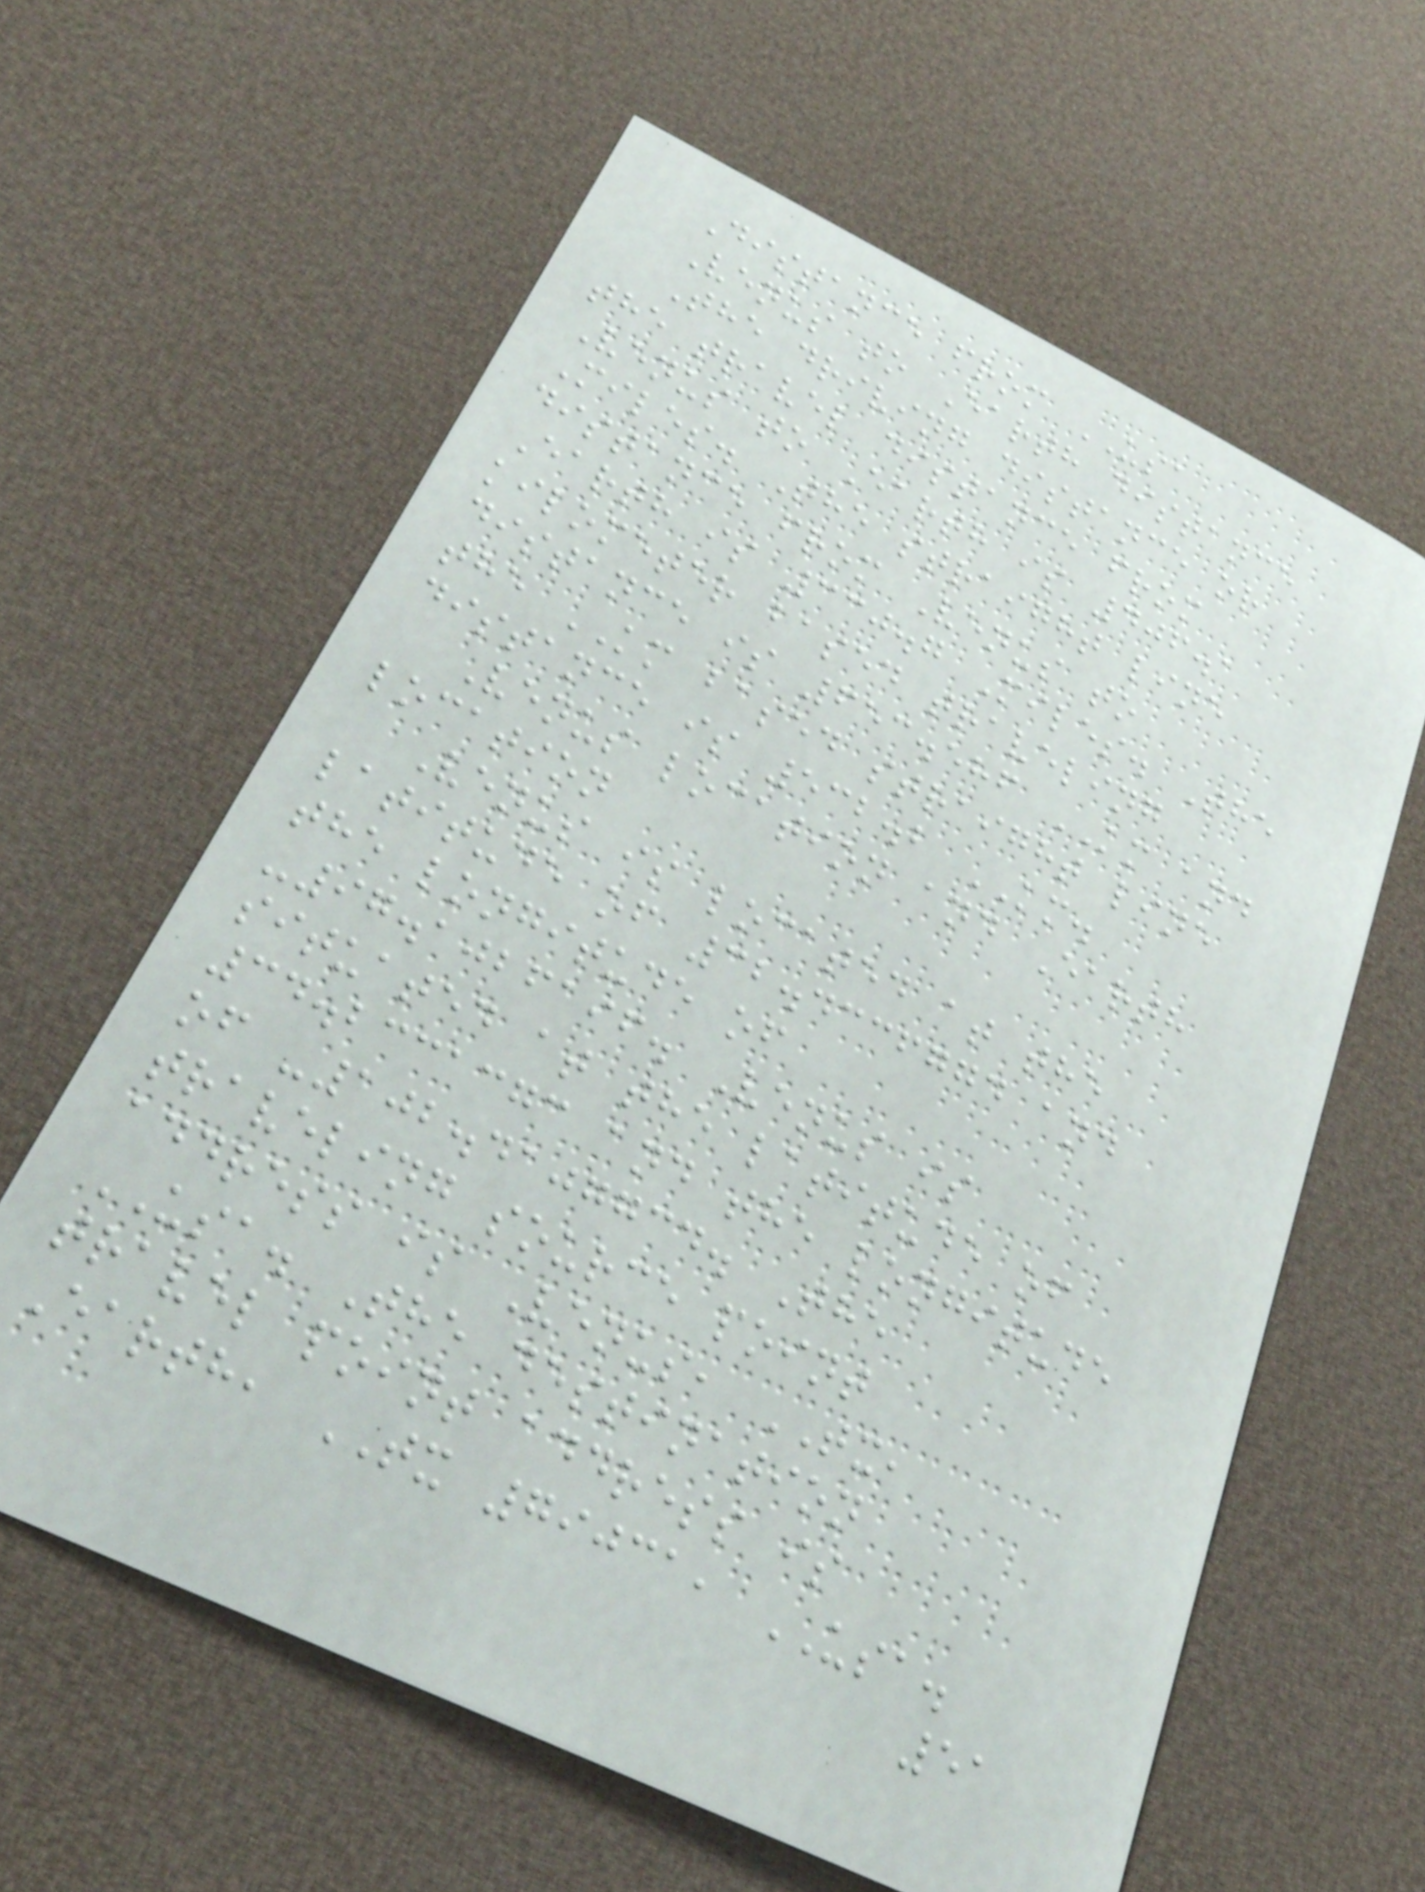Distance from USA
Venus to Earth distance
The driving distance or
the travel distance from
Venus to Earth is 406.1
Miles. The straight line
distance from Venus to
Earth is 330.7 Miles. The
kilometer based traveling
distance is 653.586 KM and
the KM based straight line
distance is 532.2 KM.
Venus location and Earth
location
Venus is located at the
latitude of 32.4336774 and
the longitude of
-97.1026196. Venus is
situated at the latitude of
34.2331373 and the longitude
of -102.4107734. The
traveling source point
address is Venus, TX,
USA. The destination
travel point address is
Earth, TX 79031, USA.
51
